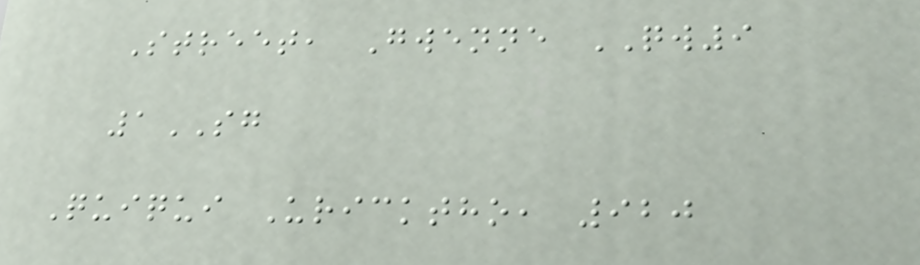Street, Gwenne QW9
1SG
Quiqui Uricktho, 920
